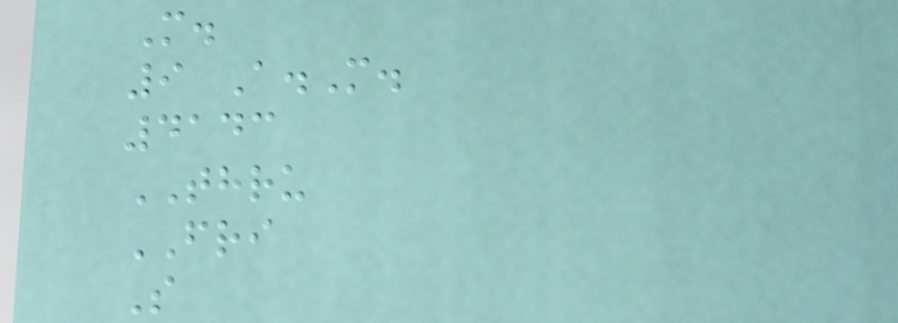M.
9 A.M.
4143
THRU
FRI
S
